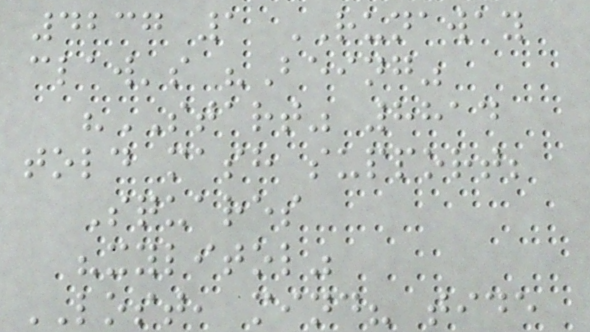4237 1 RUNAWAY
claw's "Being"
"START" 8814
told mash support;
Squares
"xylitol"
LOST, mind? tide
